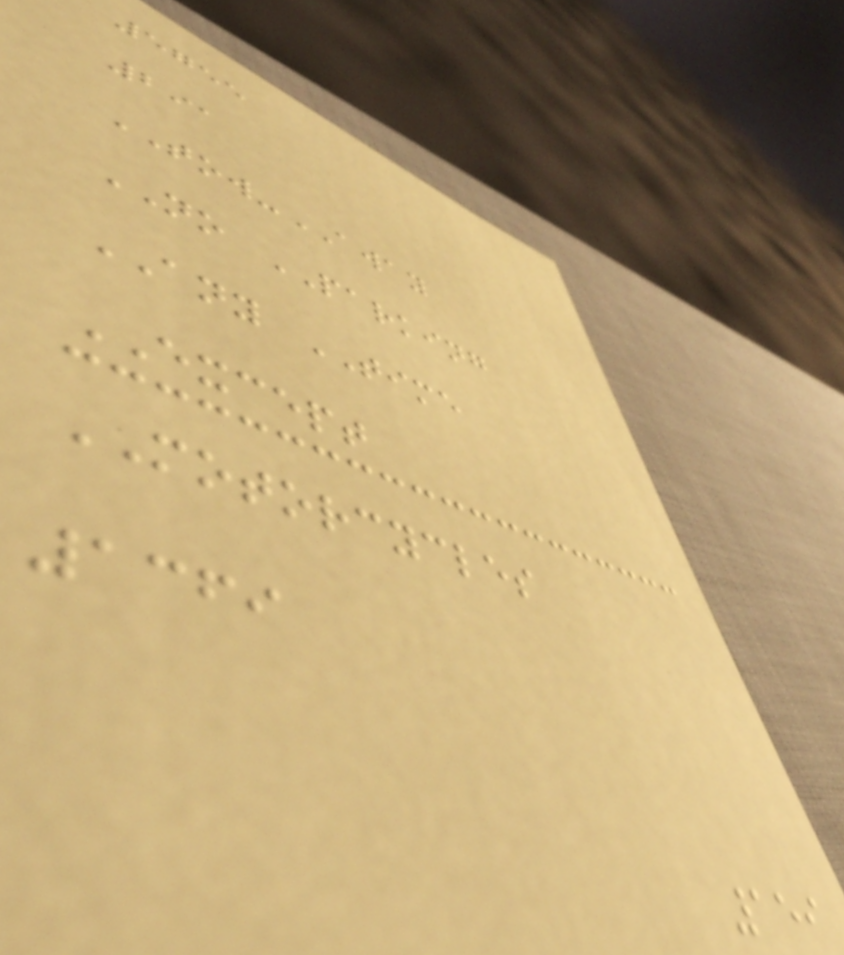5755
291
TOW-AWAY
NO PARKING
ANY TIME
EXCEPT
MOTORCYCLES
1369
159
